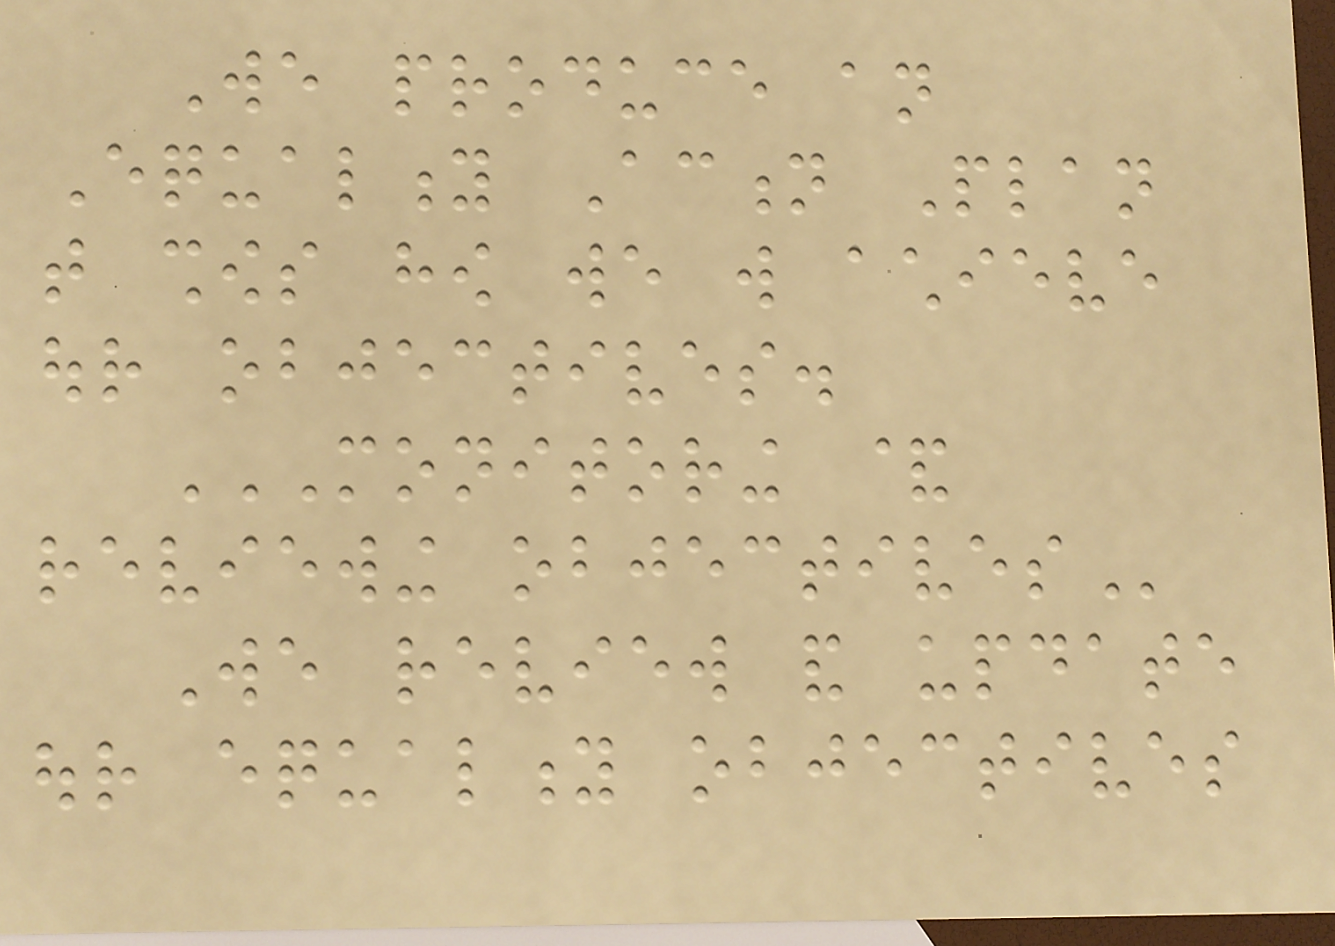We produce an
Equality Action Plan
that shows how we will achieve
our objectives.
MONITORING &
REVIEWING OBJECTIVES
We review and update
our equality objectives
